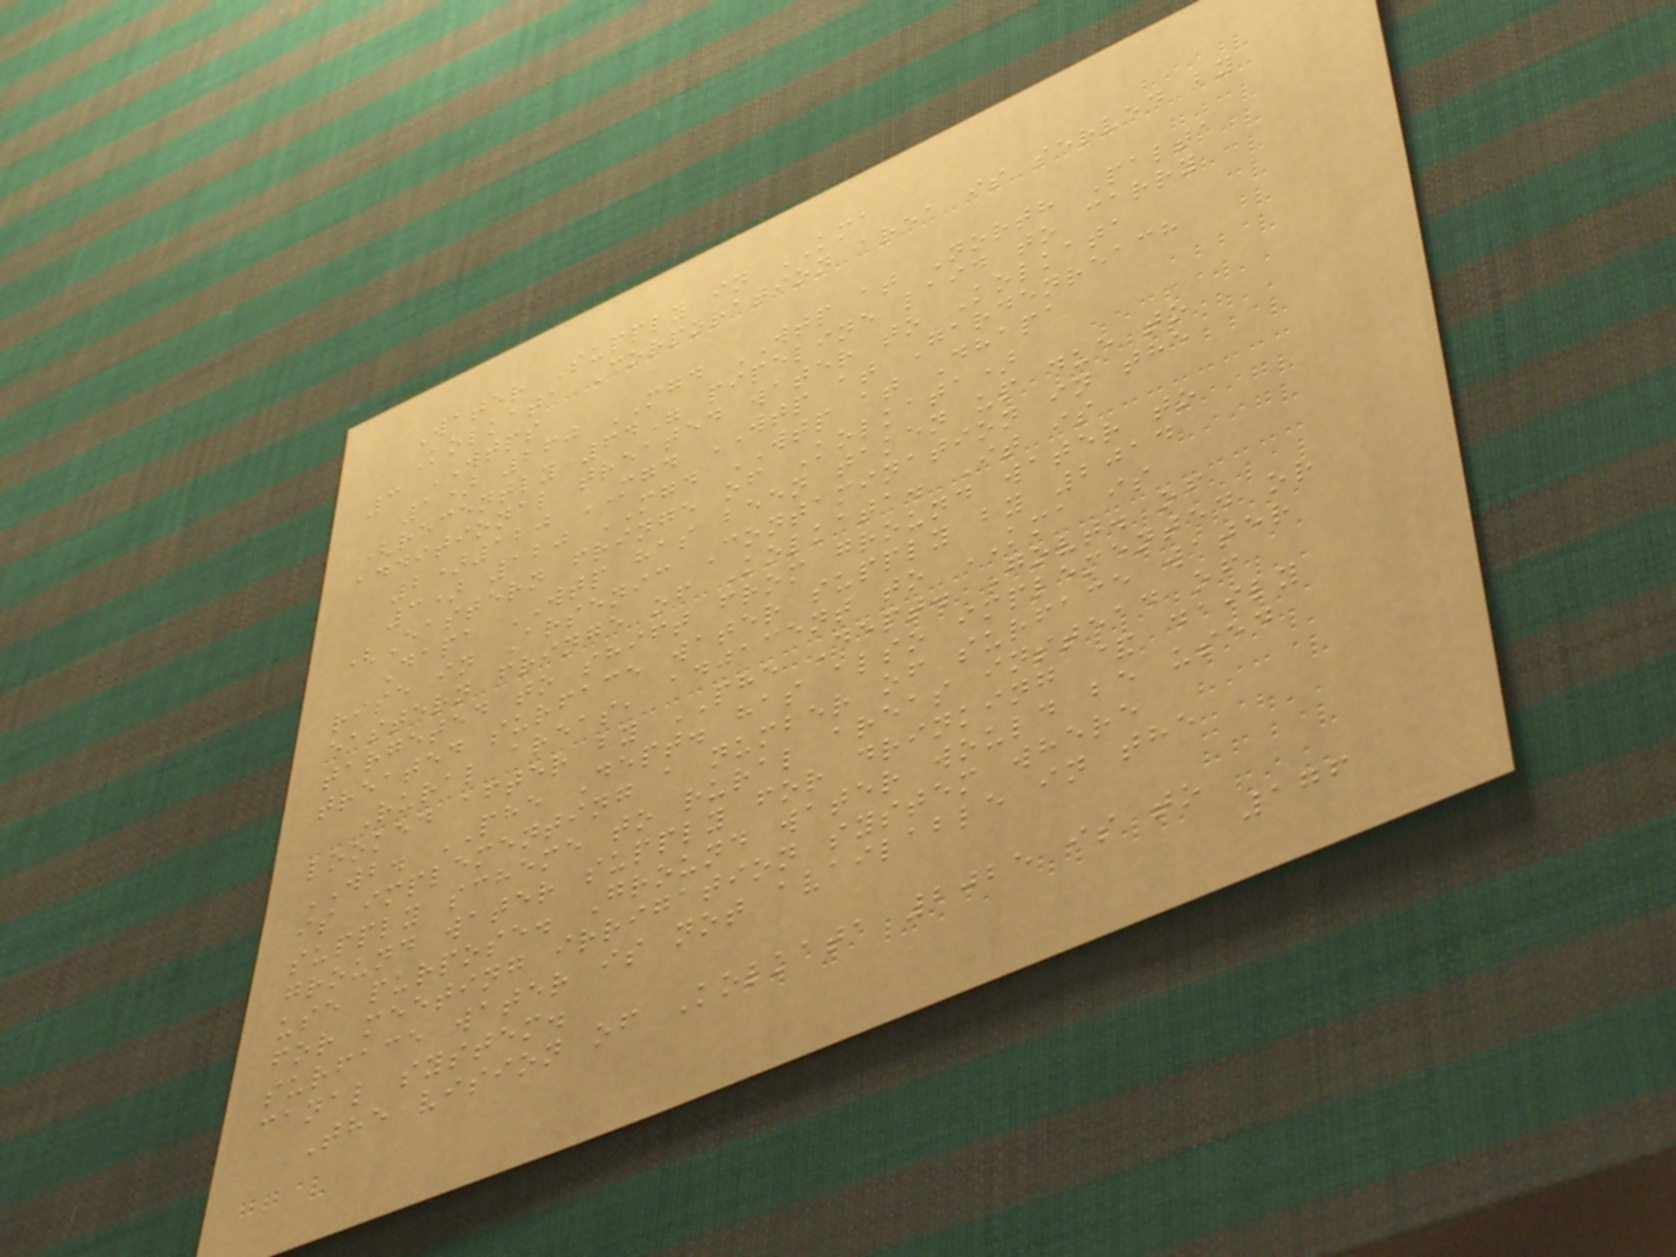Water Supply in KMA
Kolkata Corporation area is served by
3 WTPS
1) 260 MGD WTP at North Palta
(recently 64" pipeline laid to carry
additional treated water to Kolkata
2)120 MGD WTP at Gardenreach
3) 120 MGD WTP at Dhapa
(Eastern fringe of Kolkata)
Dapa WTP has been taken up due to
rise in Arsenic Contamination in the
eastern fringe of Kolkata. It is
targeted to shift from ground water to
treated surface water supply by 2014
Rural areas, adjacent to KMA is
looked after by PHE Dept. Govt. of
WB. PHE Dept. has also implemented or
is implementing a number of surface water
supply scheme to rural areas instead of
ground water supply for drinking & daily
use purpose. Ground water would be used
for meeting irrigation system where
surface water is not available in the
canal system.
The vision of Kolkata 2025 is to
176
